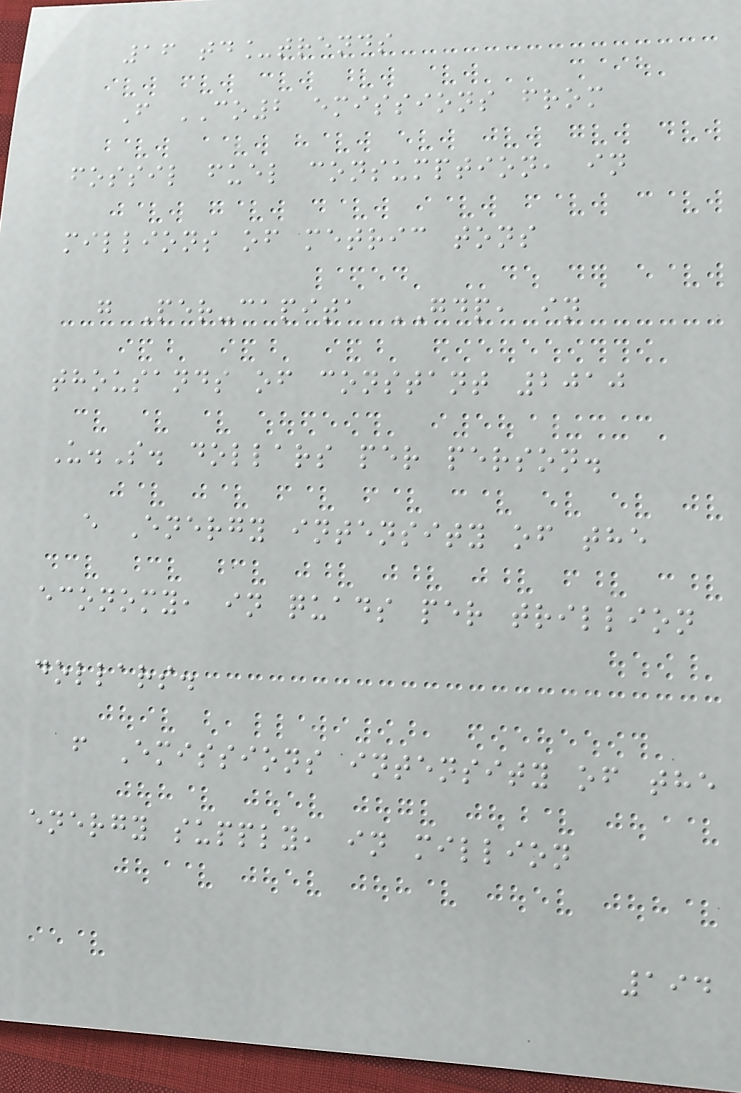16 td_trends
F CO2 emissions from
fossil fuel consumption, in
millions of metric tons
g Per-capita GDP, in
thousands of constant 2010
U.S. dollars per person.
e Energy intensity of the
economy, in quads per trillion
dollars.
f Emissions intensity of the
energy supply, in million
194
